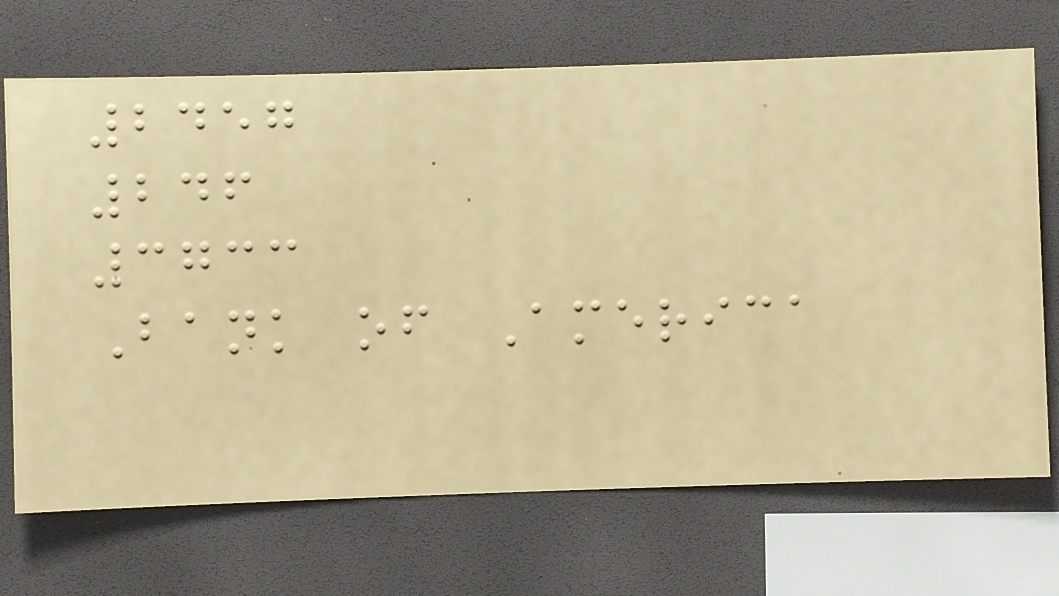2457
246
3733
Bank of America
